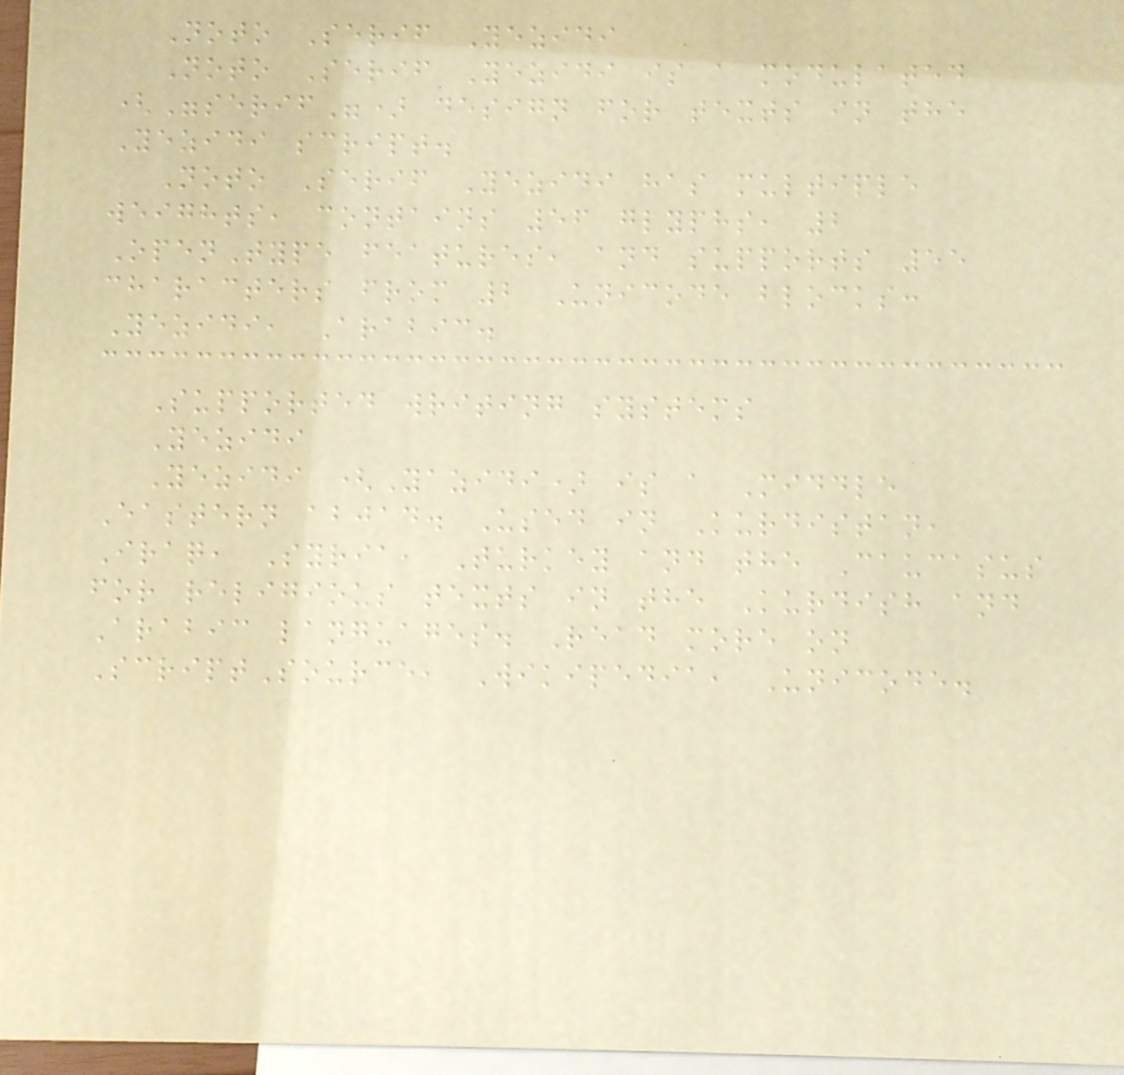Noto Serif Yezidi
Noto Serif Yezidi is a modulated
("serif") design for texts in the
Yezidi script.
Noto Serif Yezidi has multiple
weights, contains 56 glyphs, 2
OpenType features, and supports 55
characters from 2 Unicode blocks:
Yezidi, Arabic.
Supported writing systems
Yezidi
Yezidi (Yazidi) is a Middle
Eastern abjad. Used in Kurdistan,
Iraq, Syria, Turkey and the Caucasus
for religious texts in the Kurdish and
Arabic languages. Read more on
ScriptSource, Wikipedia, Unicode.
